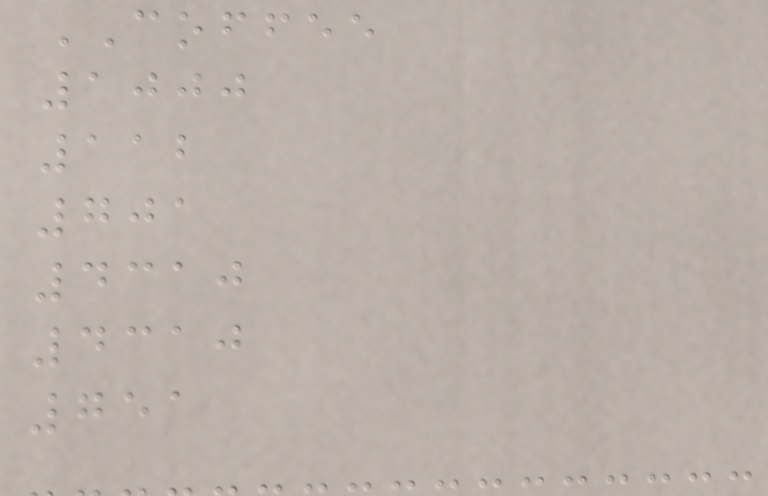COFFEE
1000
112
701
4310
4310
751
